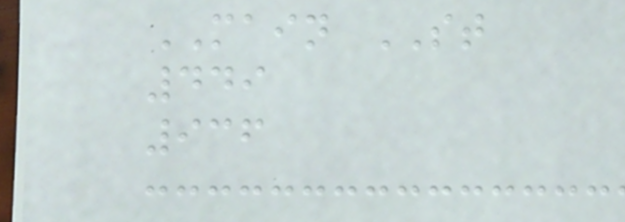MAIN ST
449
936
